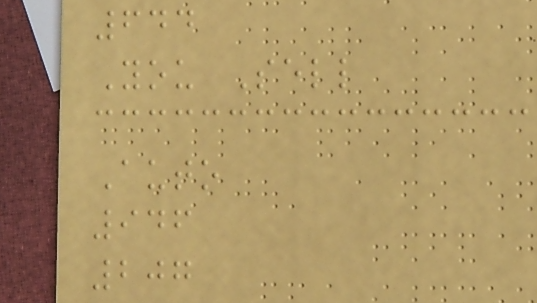644
You Sell
Auto
946
207
